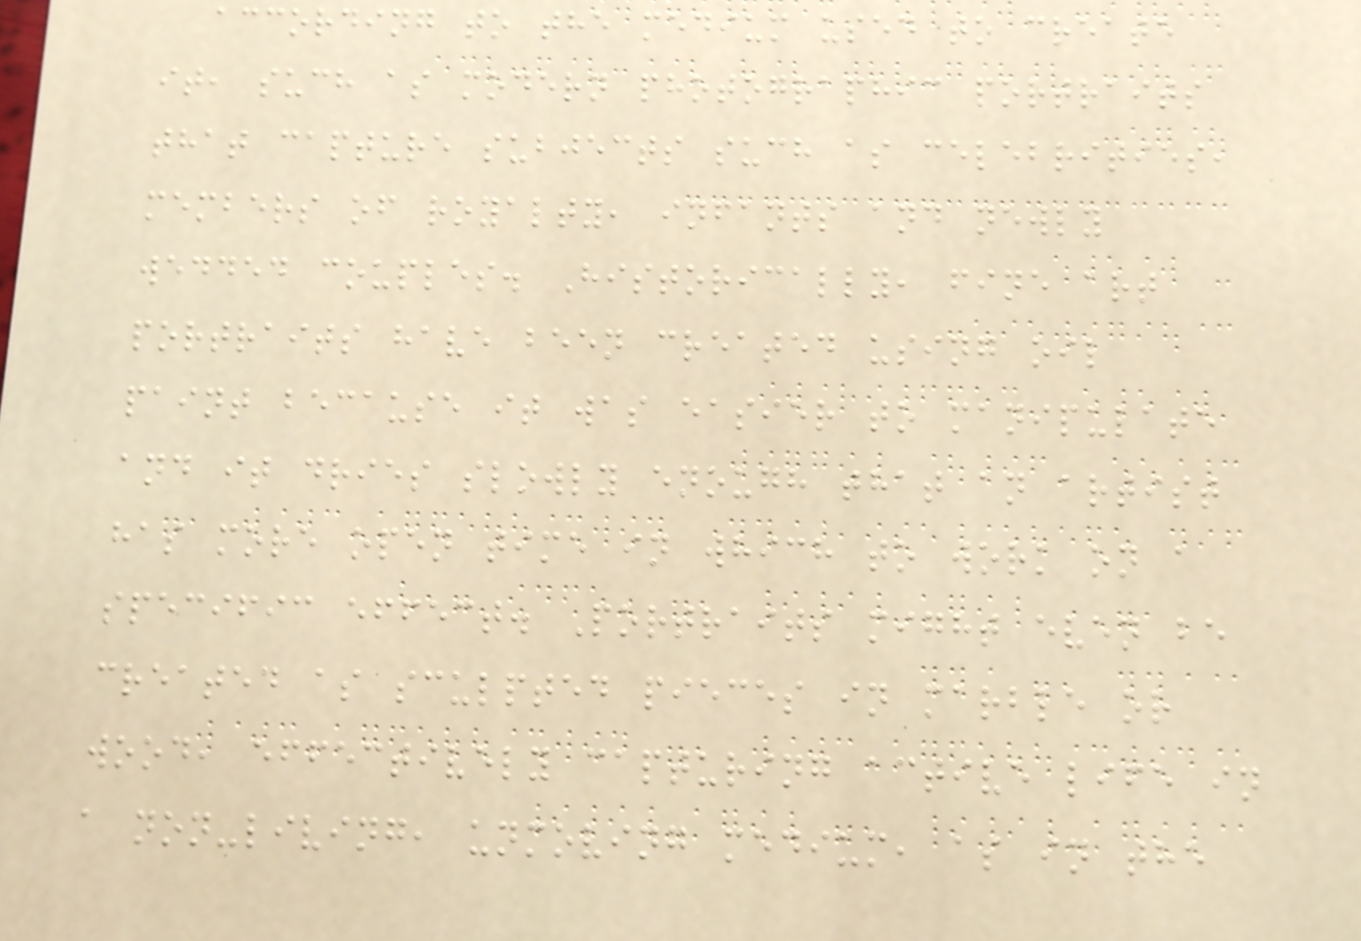according to the medium used to create
it, such as modern photographic portraits
that capture subjects such as celebrities,
members of royalty, infants and newly
wedded couples. Historically, fine art
portraits have been created using oil
paint because it was easier to manipulate
and it dries slowly enough that an artist
has more open time in which to work on a
specific effect. Portraits might even be
created as sculpted pieces in marble or
wood, effectively capturing active life in
a non-living, unmoving medium, as in the
